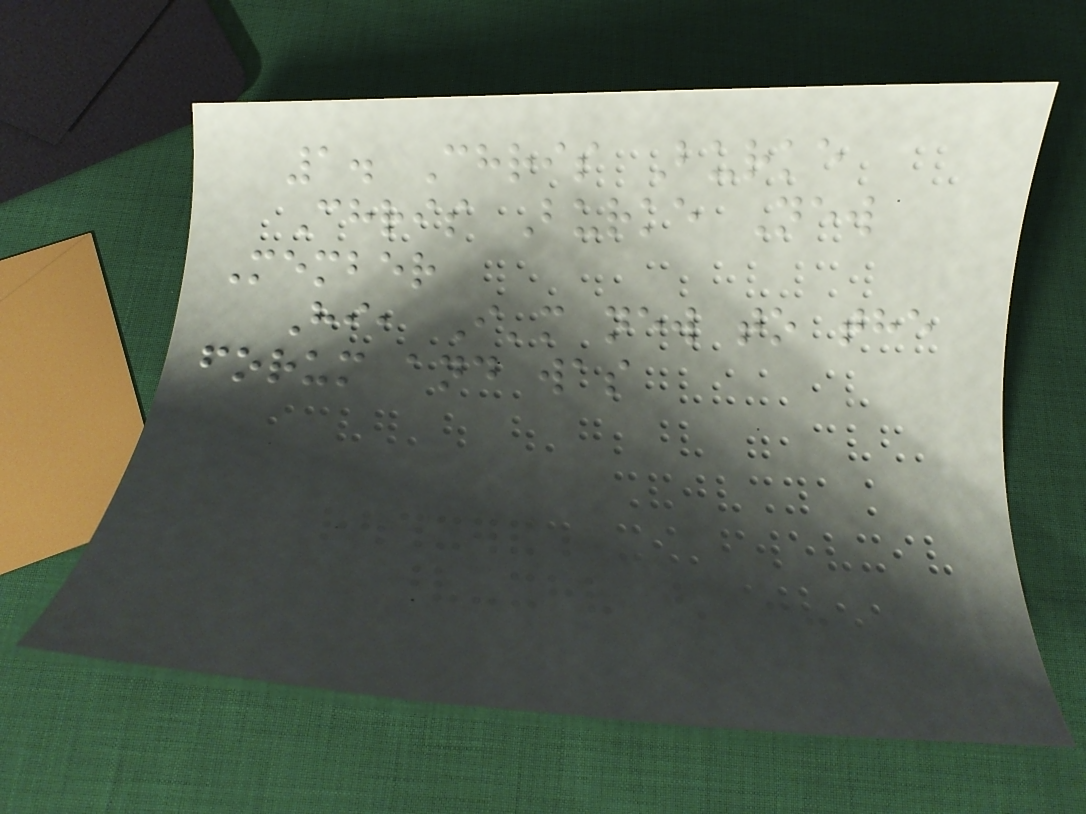1. Chris Burke
Chris Burke New
Member
Hi, I'm new to the
forum and was
